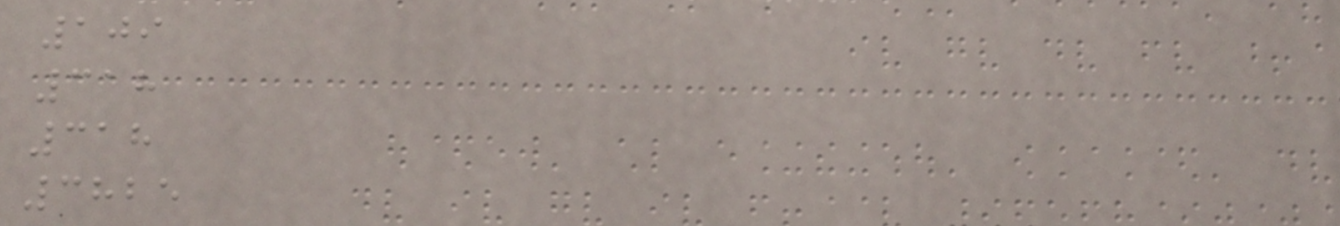109
318
318
3825
